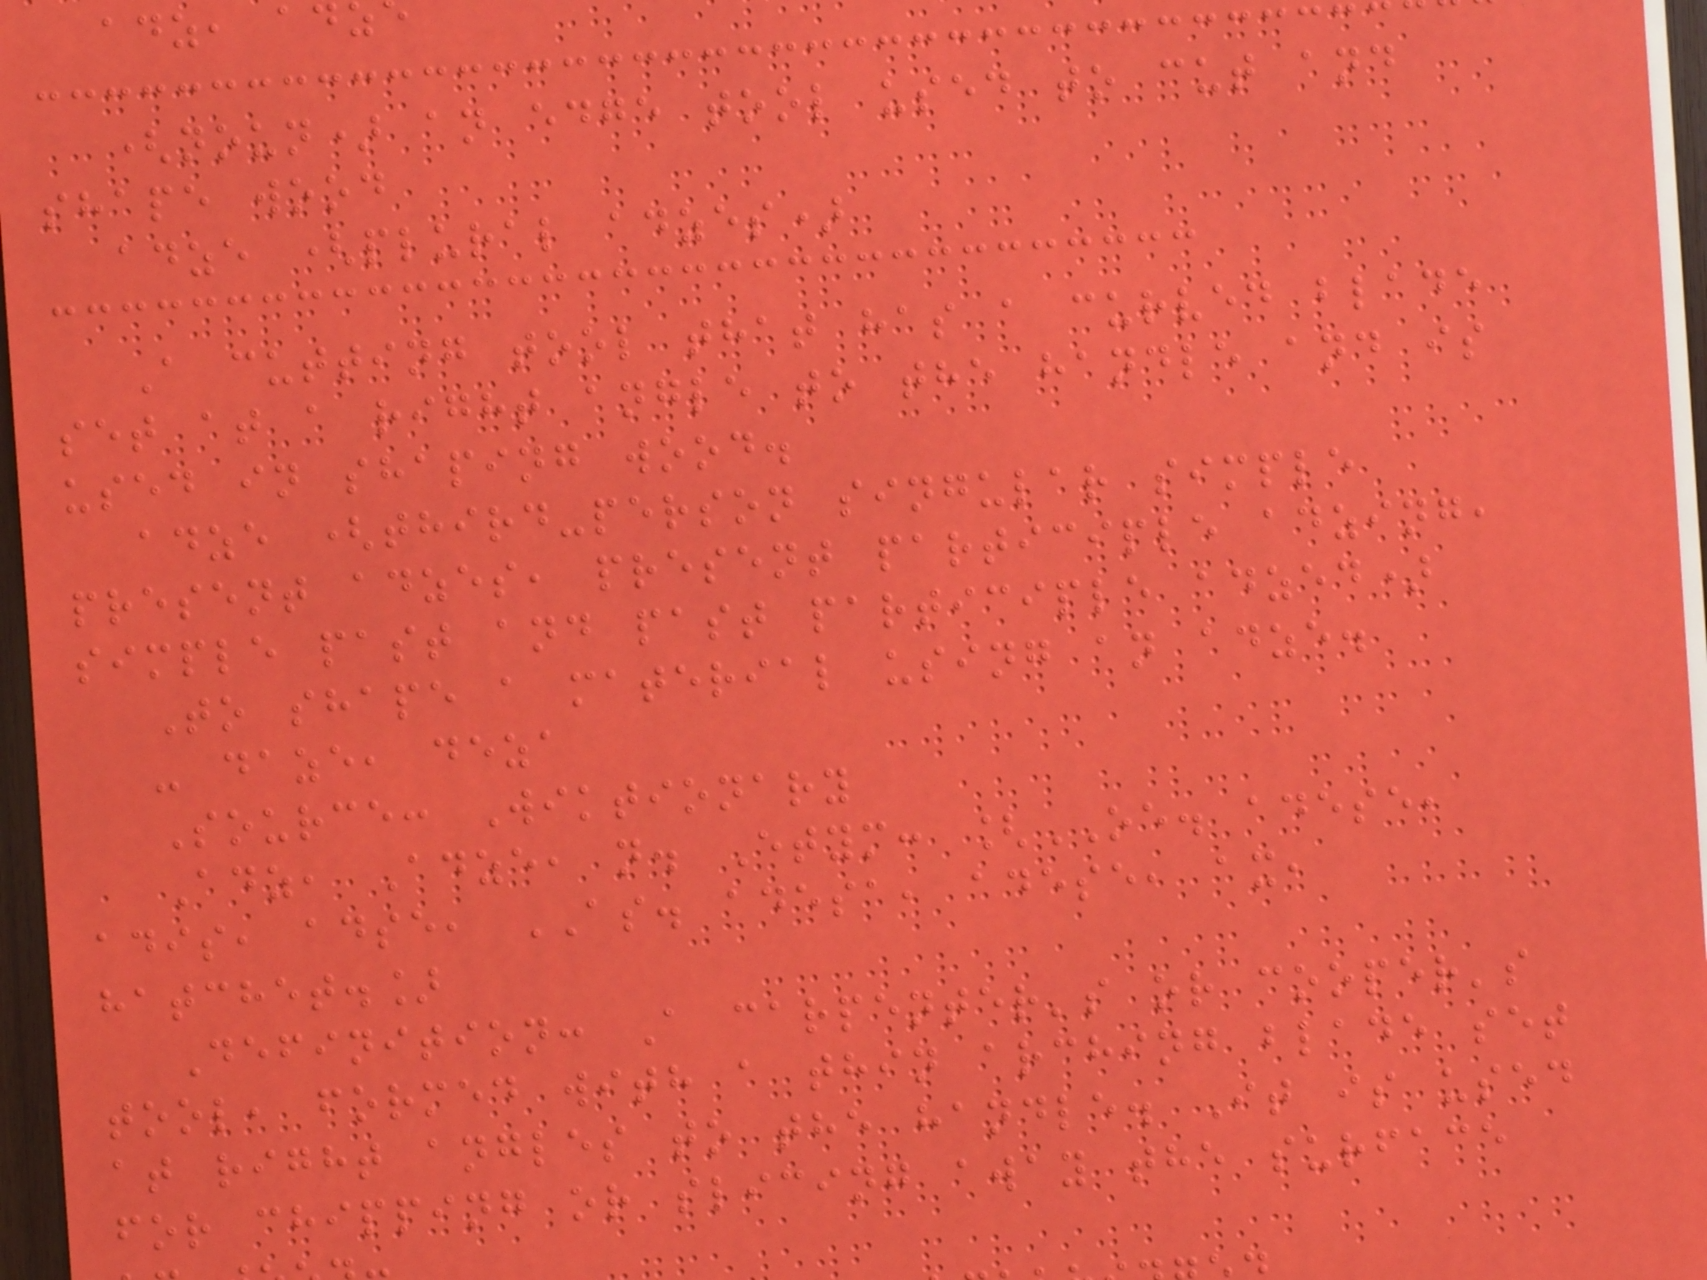adz, ad
(noun) an edge tool used to cut and
shape wood
adze (plural adzes)
A cutting tool that has a curved blade
set at a right angle to the handle and is
used in shaping wood.
adze (third-person singular simple
present adzes, present participle adzing,
simple past and past participle adzed)
To shape a material using an adze.
- daze, deza
Source: Wiktionary
Adz, Adze, n. Etym: [OE. adese,
adis, adse, AS. adesa, adese, ax,
hatchet.]
Definition: A carpenter's or cooper's
tool, formed with a thin arching blade set
at right angles to the handle. It is used
for chipping or slicing away the surface
